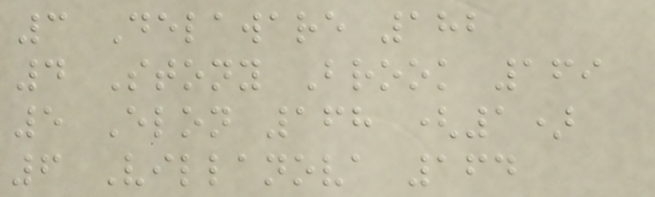3 Delaware 182
4 Stony Brook 169
5 Elon 168 (1)
6 Villanova 164
